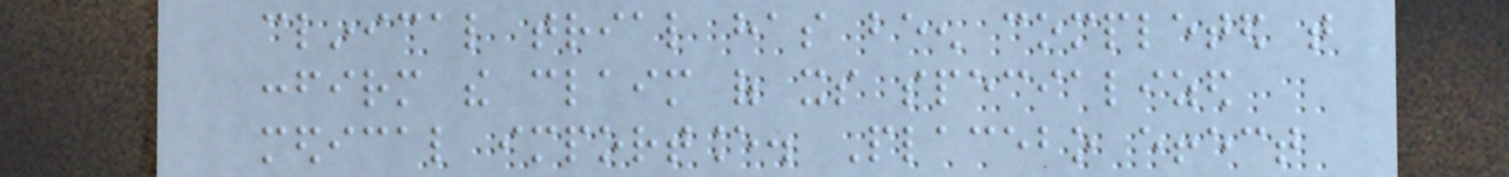clinical trial has been completed that
confirm the claim of its specialized
medical importance. Placebo effect
